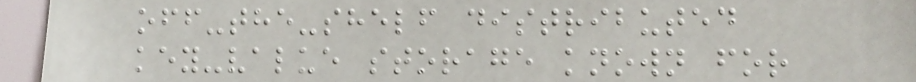off-the-shelf distributed
key-value storage known for
